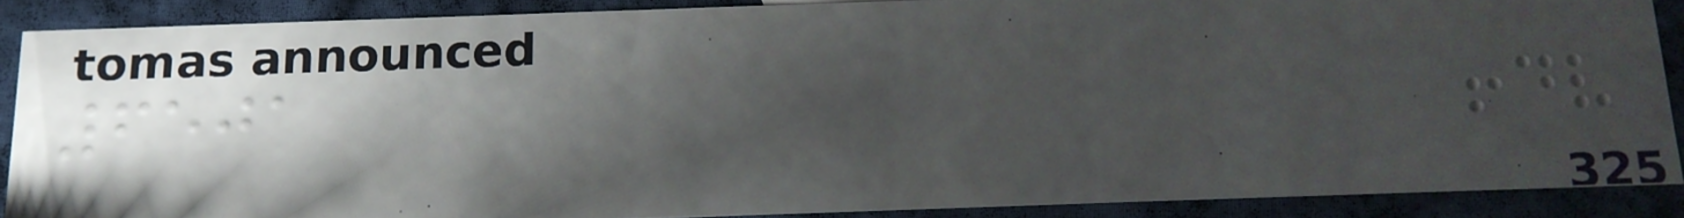6501
